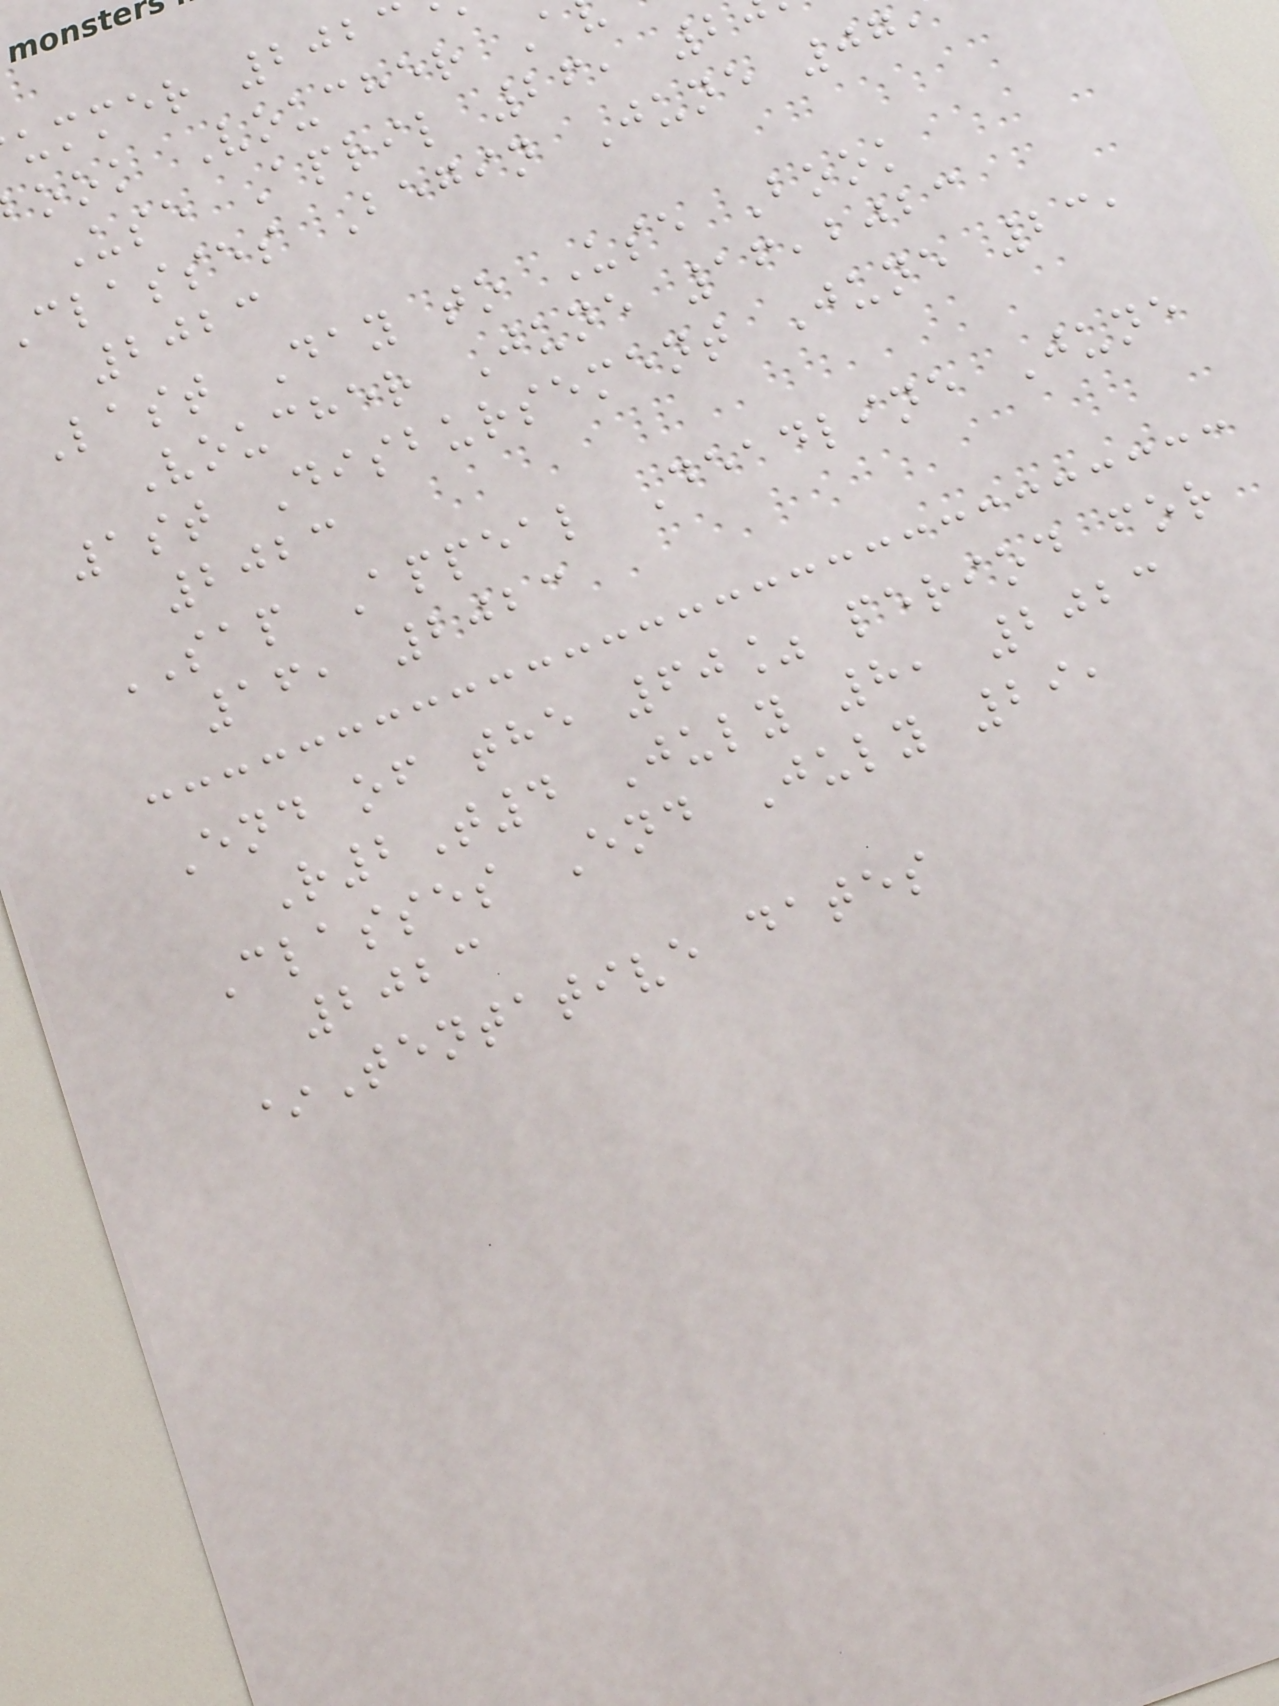ummer 2023
ook Voucher A
Use April 26, 2
classes Begin June 07
2023
Last Day to Use Book
Voucher June 16,2023
1st Disbursement June 23,
2023
SAP Appeal Deadline June
16, 2023
End of the 60% period for
R2T4 July 8, 2023
Classes End July 29,
2023
*Tentative dates
